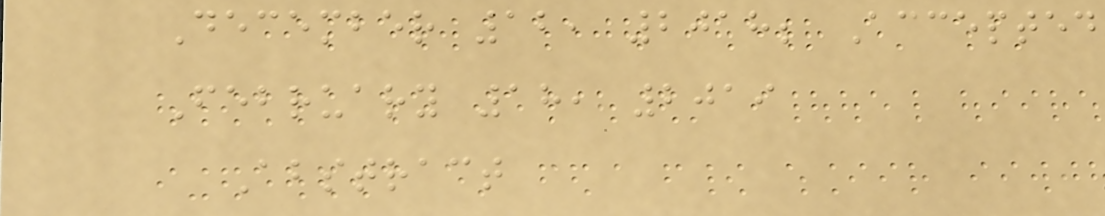December 12, 2018; Accepted
February 18, 2019
Abstract
